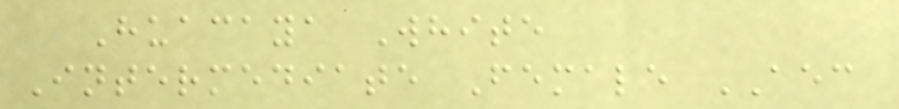Huacaya White
Intermediate Female AEC
